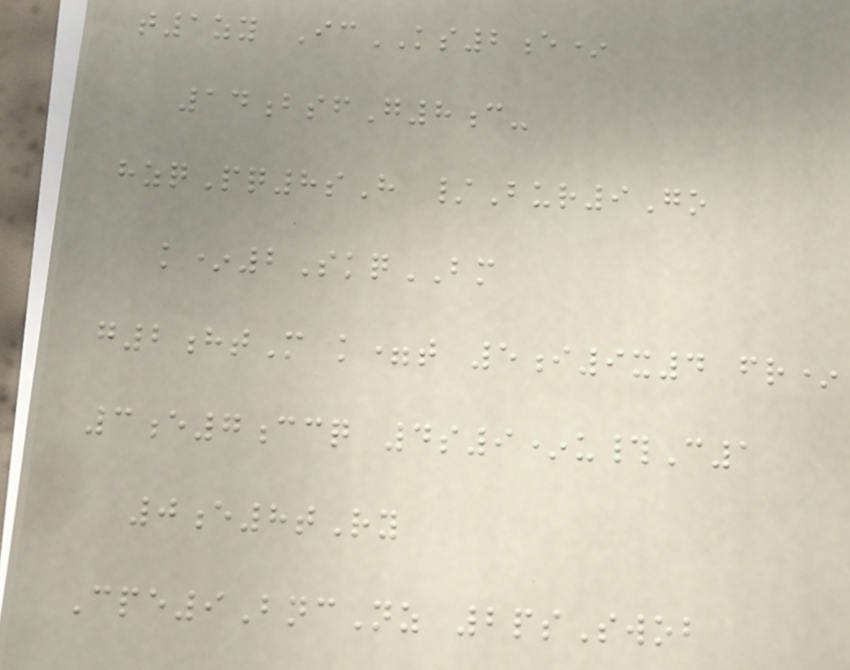t1zy IcKS2e*
14bsfG8c-
hzqPq8sH /Bur9Go
k*2SkqBM
g2htM k=t 5i9x4 fr*
3e7ccq 4s9*u#C1
0e8tRy
Cpe9BncNz 2psSwob
